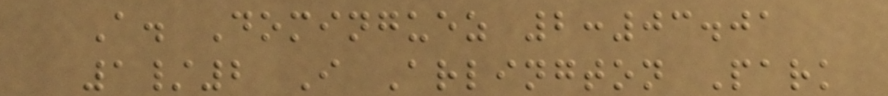A. Dominguez 2:03.01
1/2 I Arlington Park
